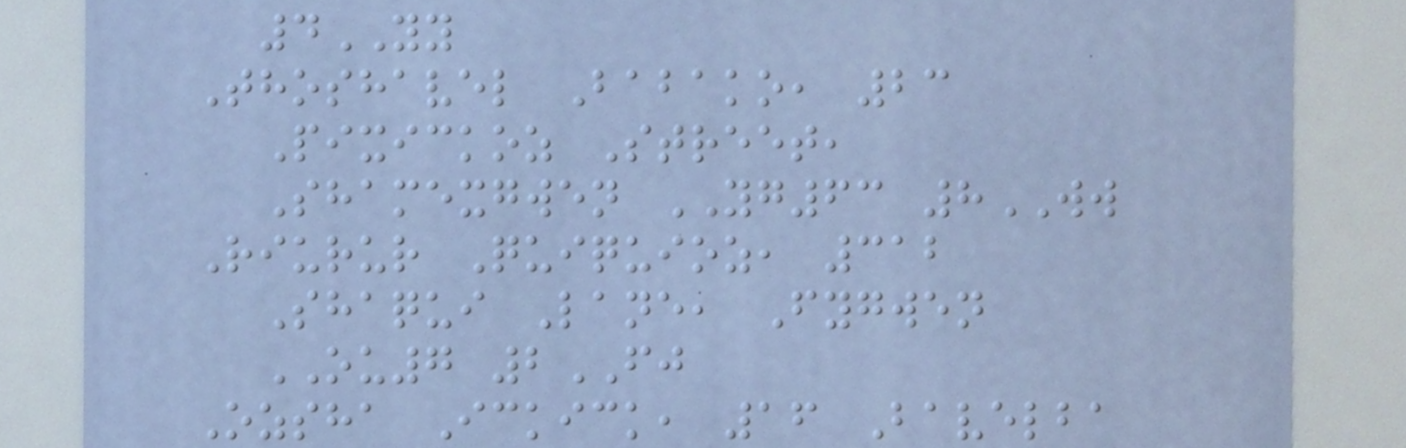4YY
Thoshavel Babako, 23
Pixickoz Street,
Shamexgwen YG63 8WW
Riurur Quiquioz, 312
Shaqui Lane, Fygwen
OU7 2FJ
Ozsha Ickick, 16 Bavelba
